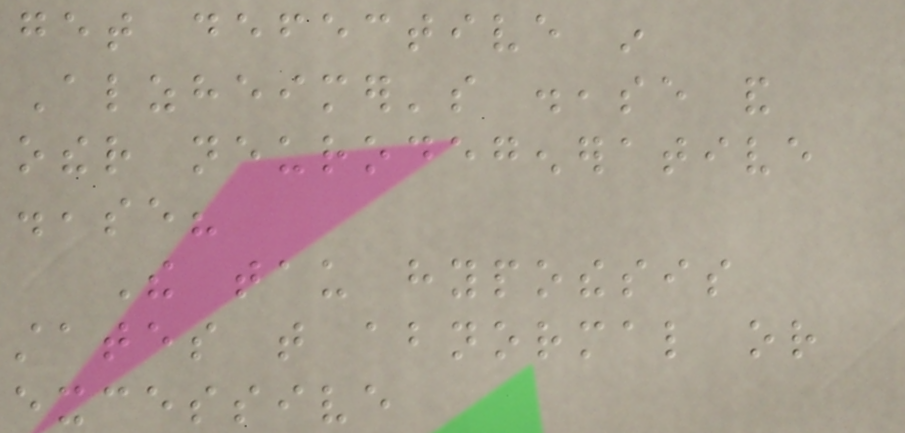get defective in
Alzheimer's disease and
other neurodegenerative
disease?
The tau hypothesis
states that abnormal or
excessive
